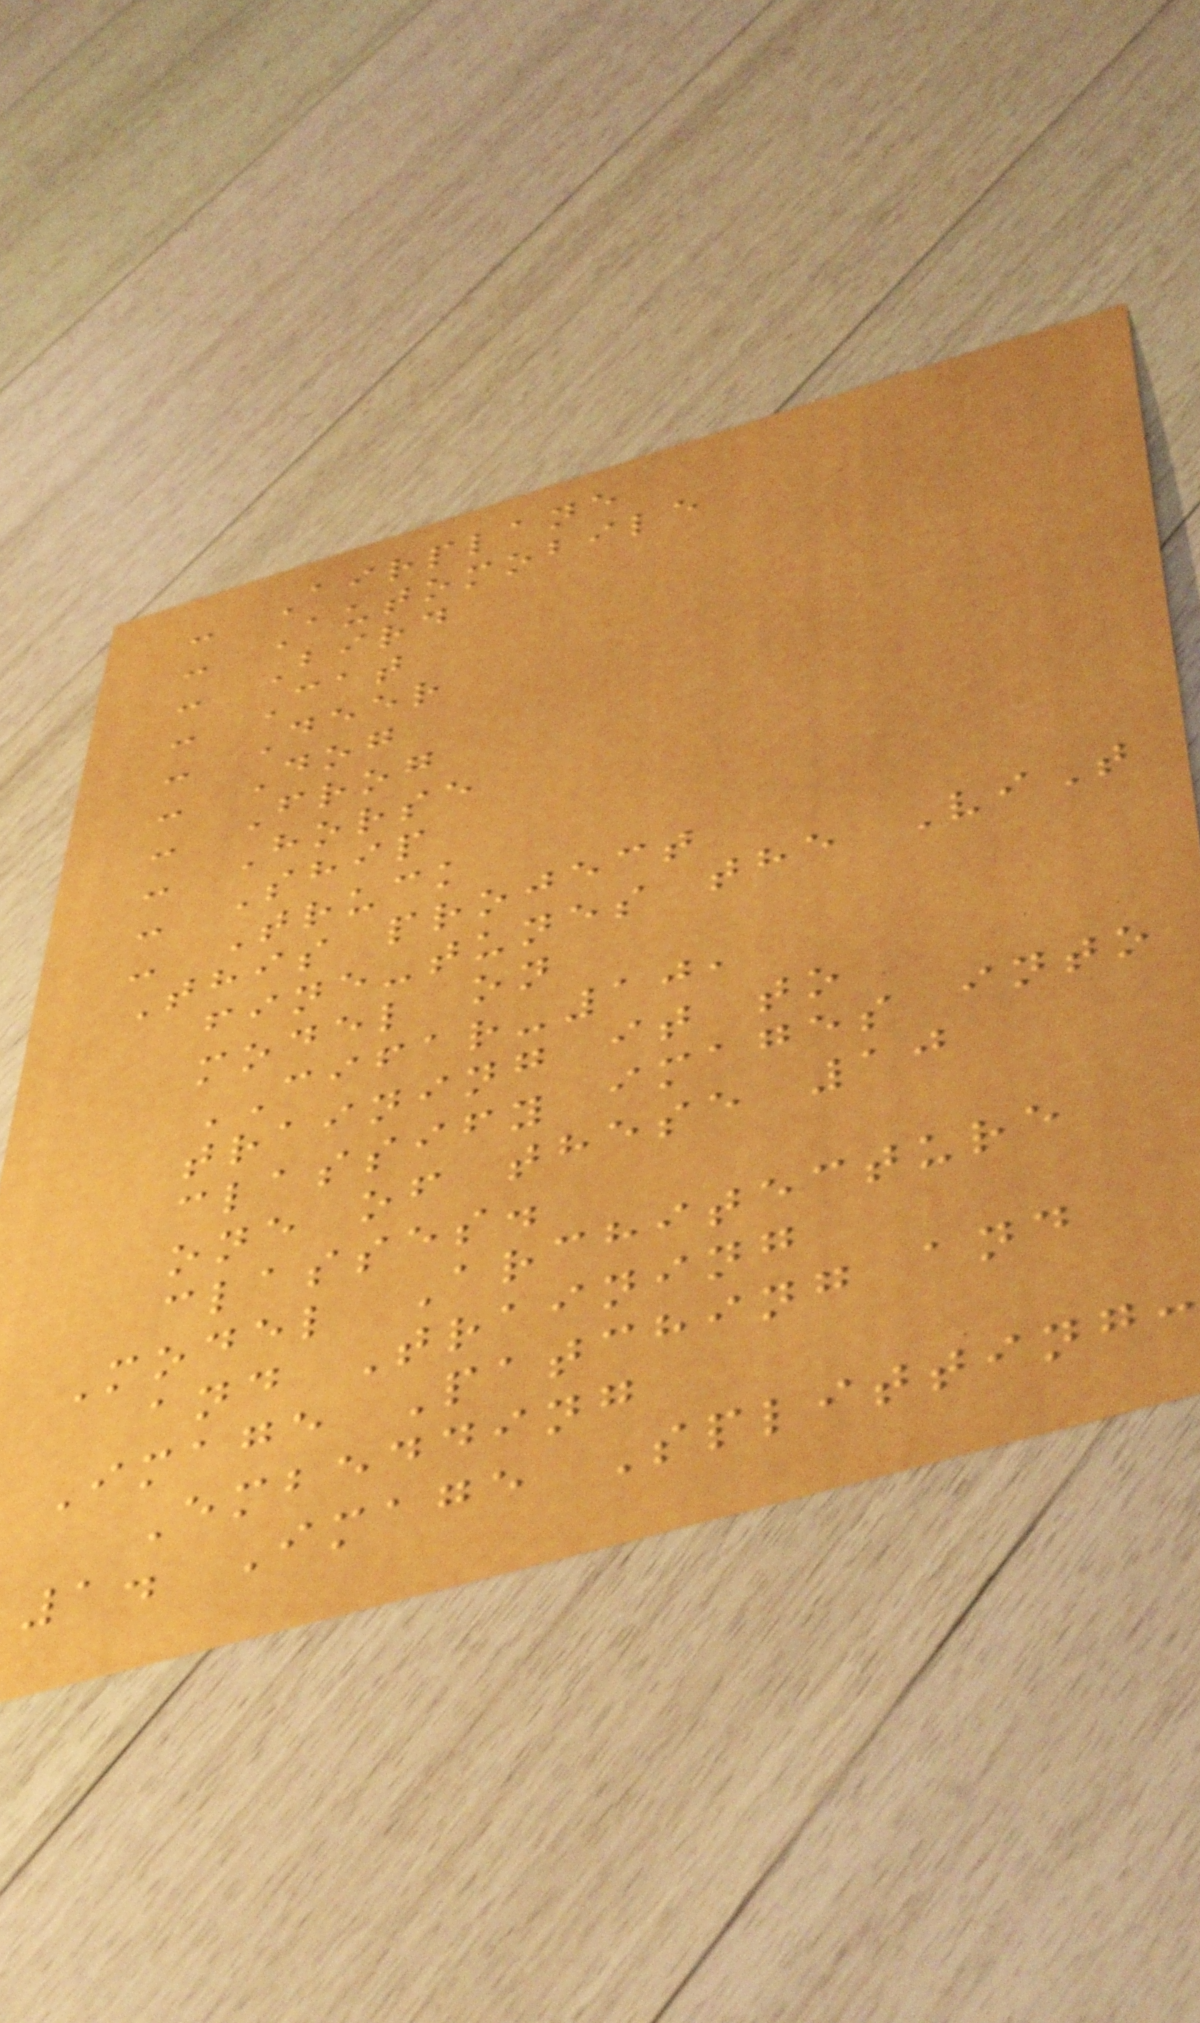- Airplane
- Automobile
- Bird
- Cat
- Deer
- Dog
- Frog
- Horse
- Ship
- Truck
This project
fine-tunes the ViT
model on
CIFAR-10,
training it to
classify images into
one of these 10
classes.
Model Architecture
and Training
Image Patching and
Embedding
1. Image Splitting:
